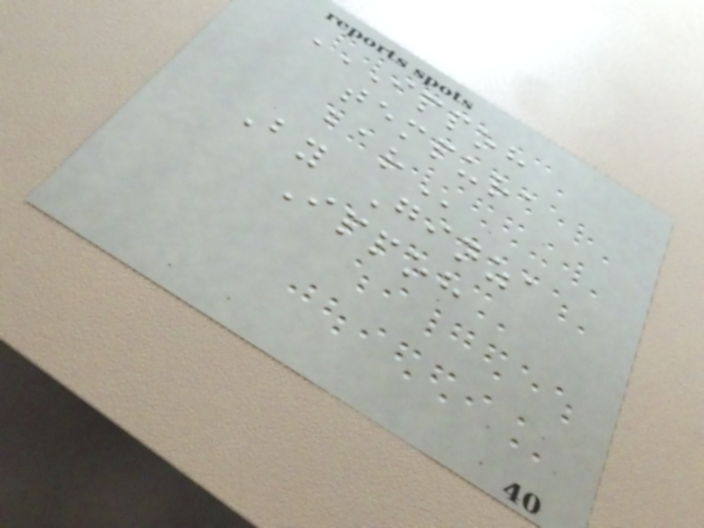IPPOH
TEMPURA
BAR
By Ginza
Ippoh
